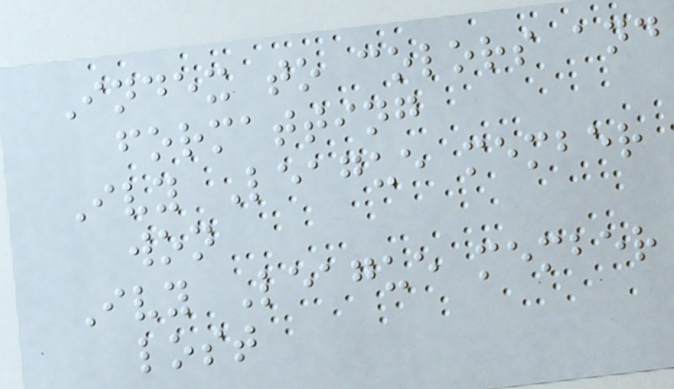Index to colors and
formatting
Ivy League member
won
Ivy League member
lost
